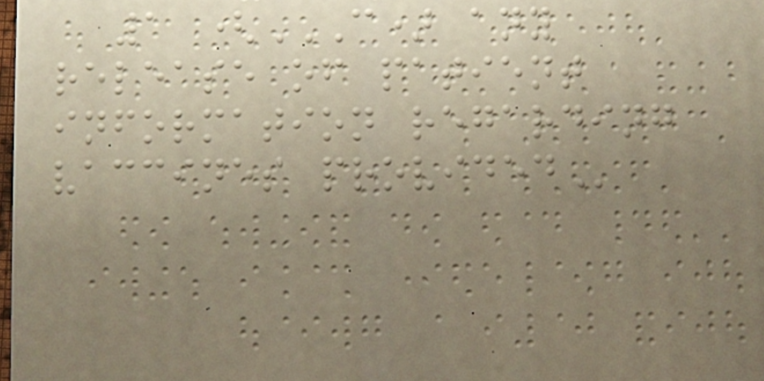1 (C) ANY
RELEASE OF PATIENT
INFORMATION REGARDING
VACCINES PROVIDED
